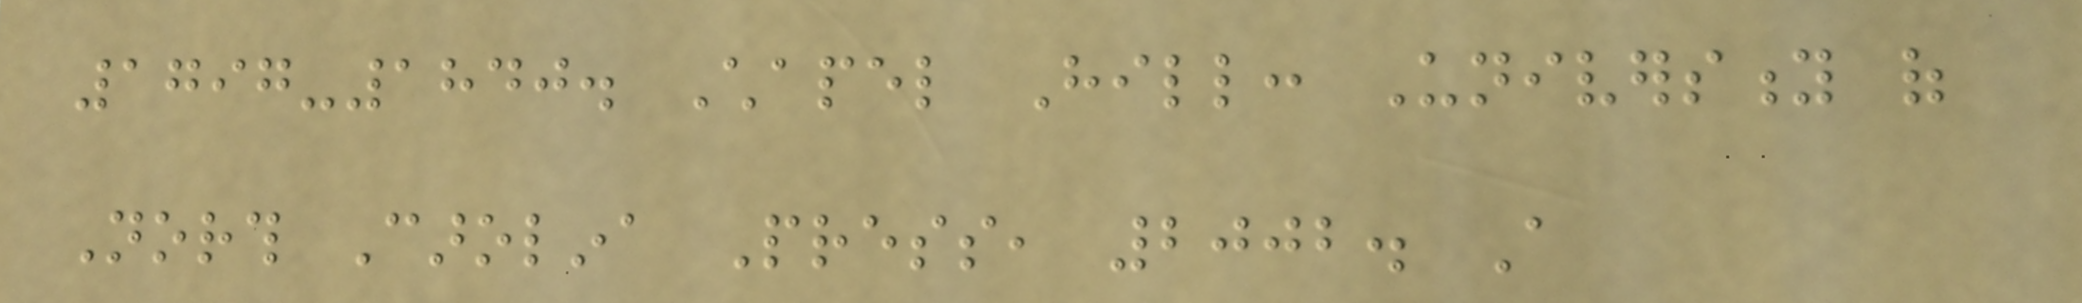1797-1840. Chapel Hill: University of
North Carolina Press, 2002. A
